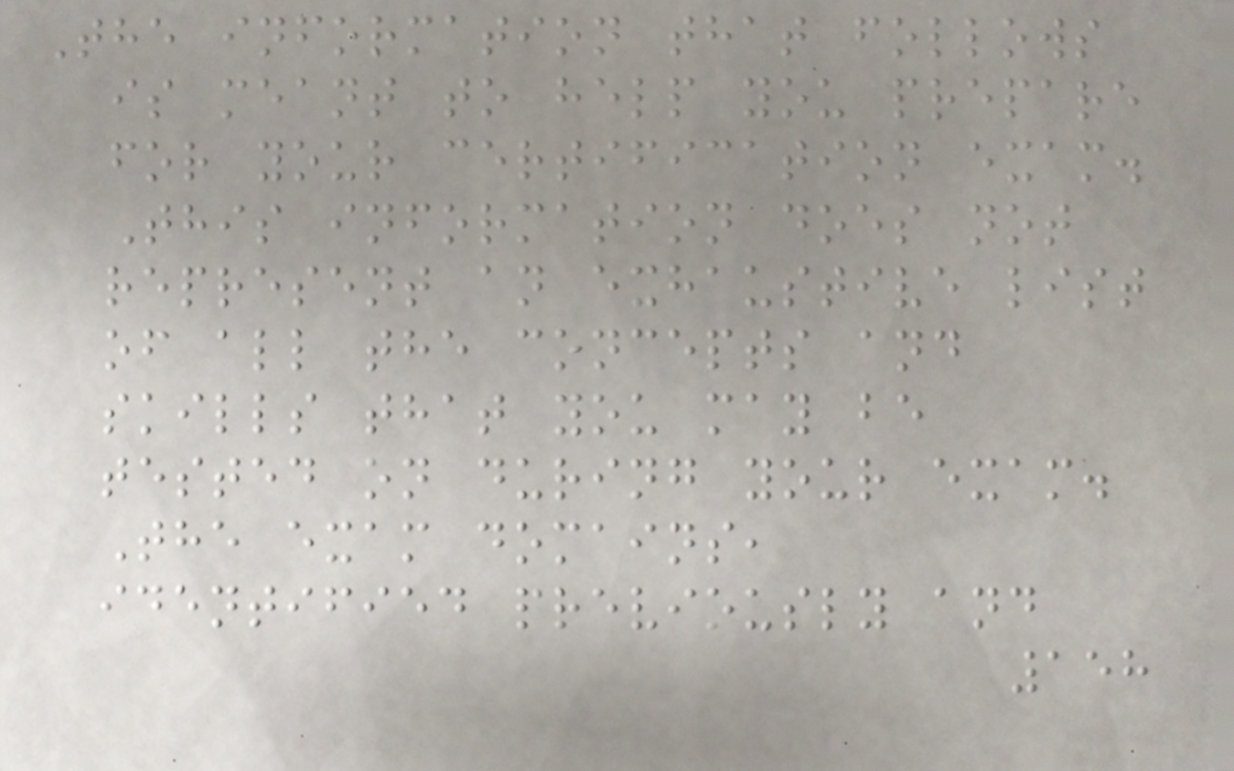The information that follows
is meant to help you prepare
for your certification exam.
This information does not
represent an exhaustive list
of all the concepts and
skills that you may be
tested on during your exam.
The exam domains,
identified previously and
158
